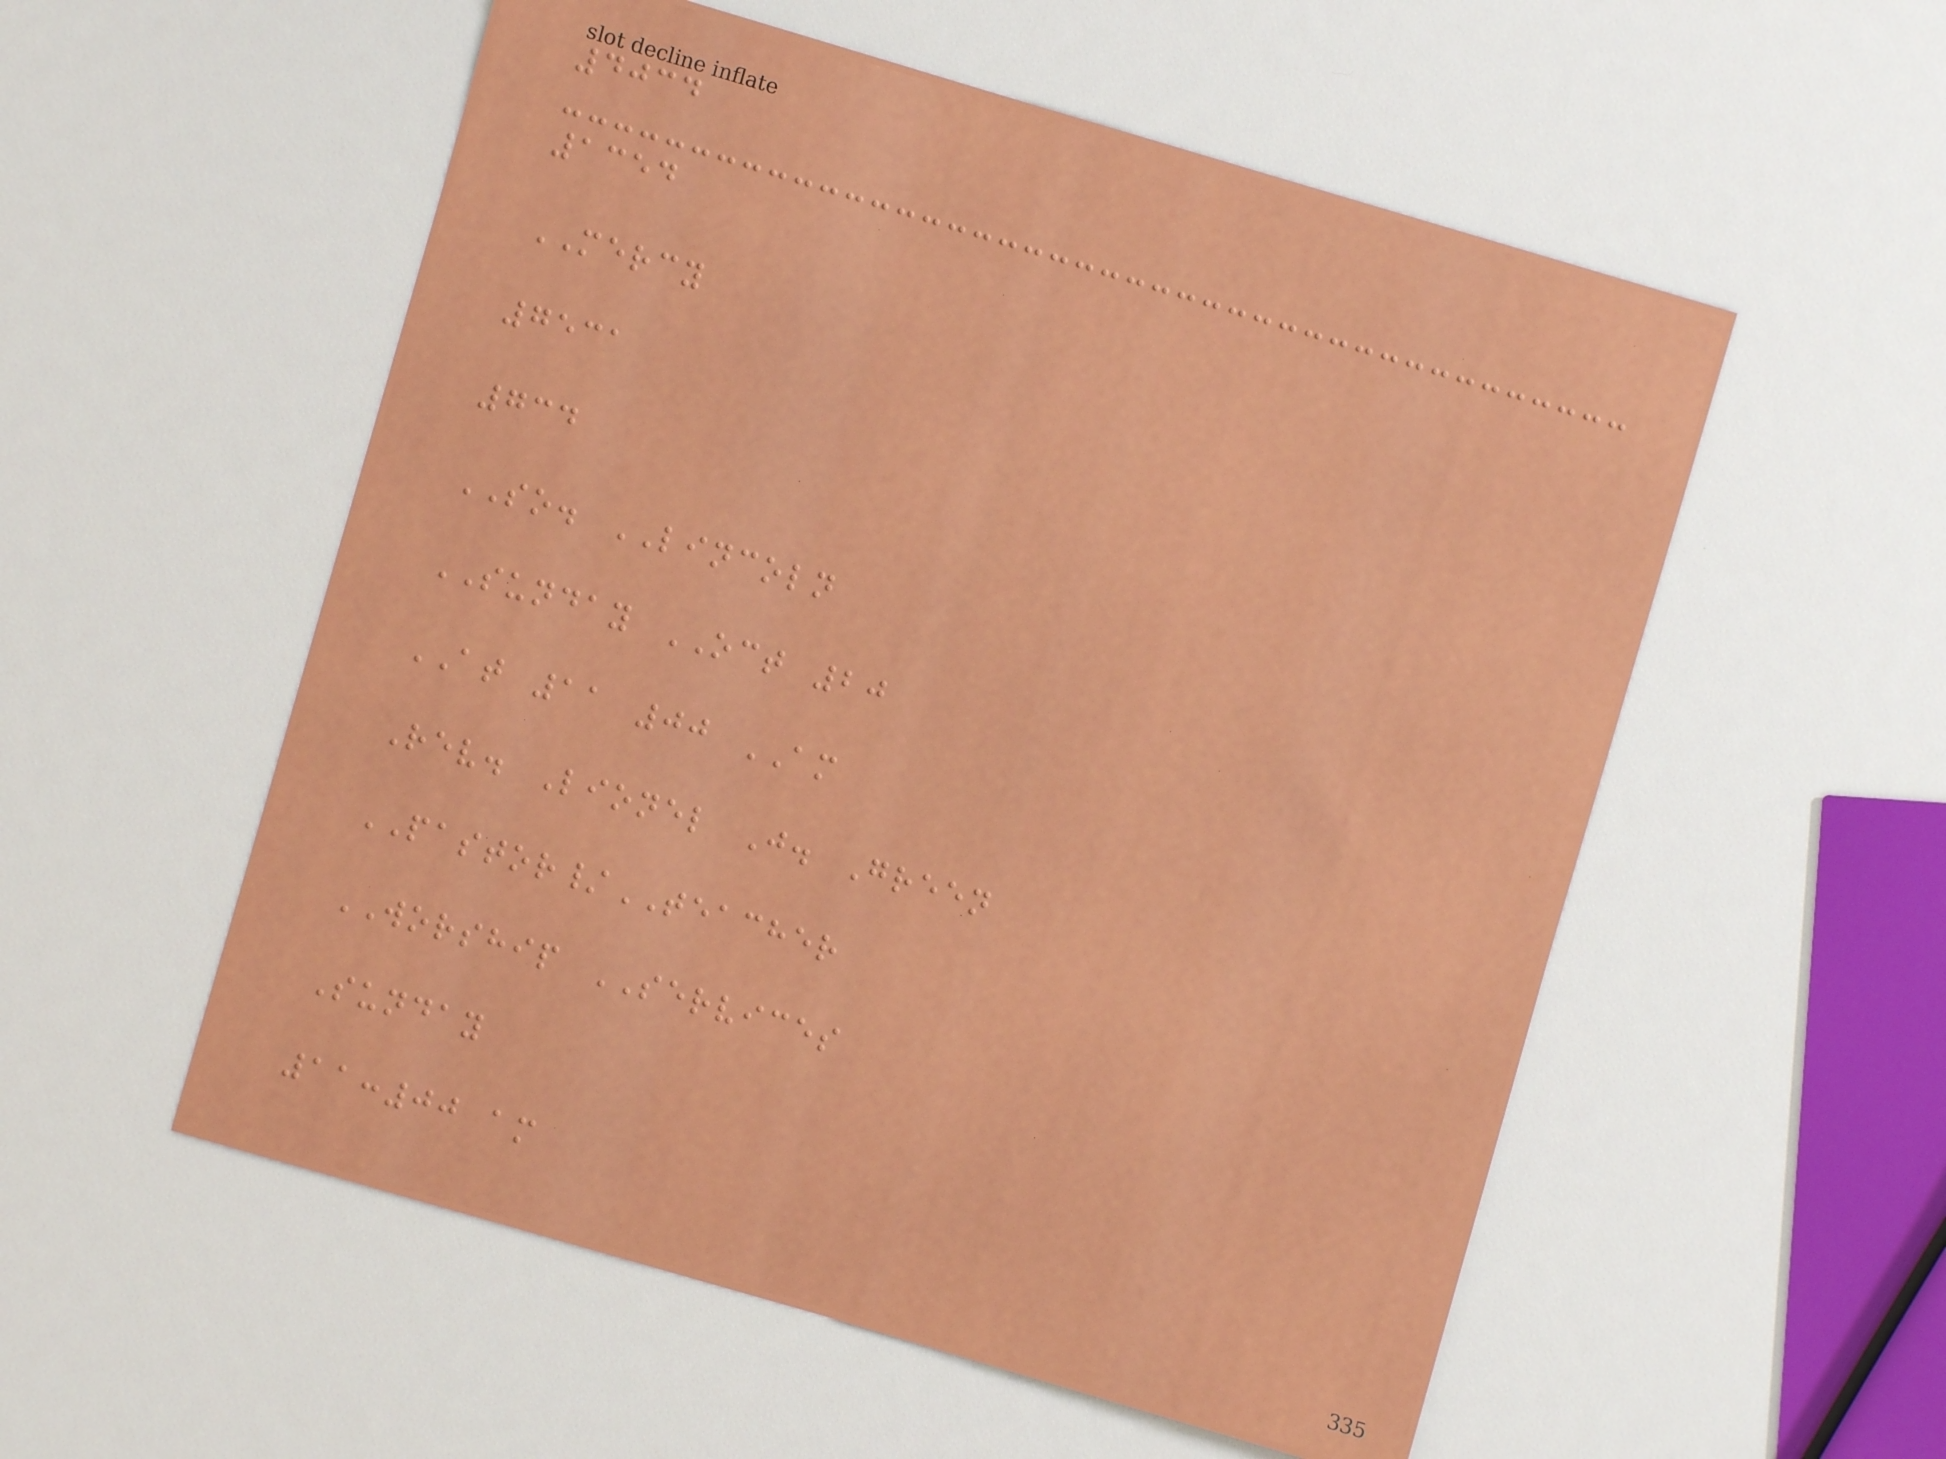4034
1354
MERCY
7531
734
SO. LINCOLN
SUNDAY OCT 20
AT 11 00 AM
Rev. Lionel J. Green
PASTOR/TEACHER
WORSHIP SERVICES
Sunday
11:00 am
